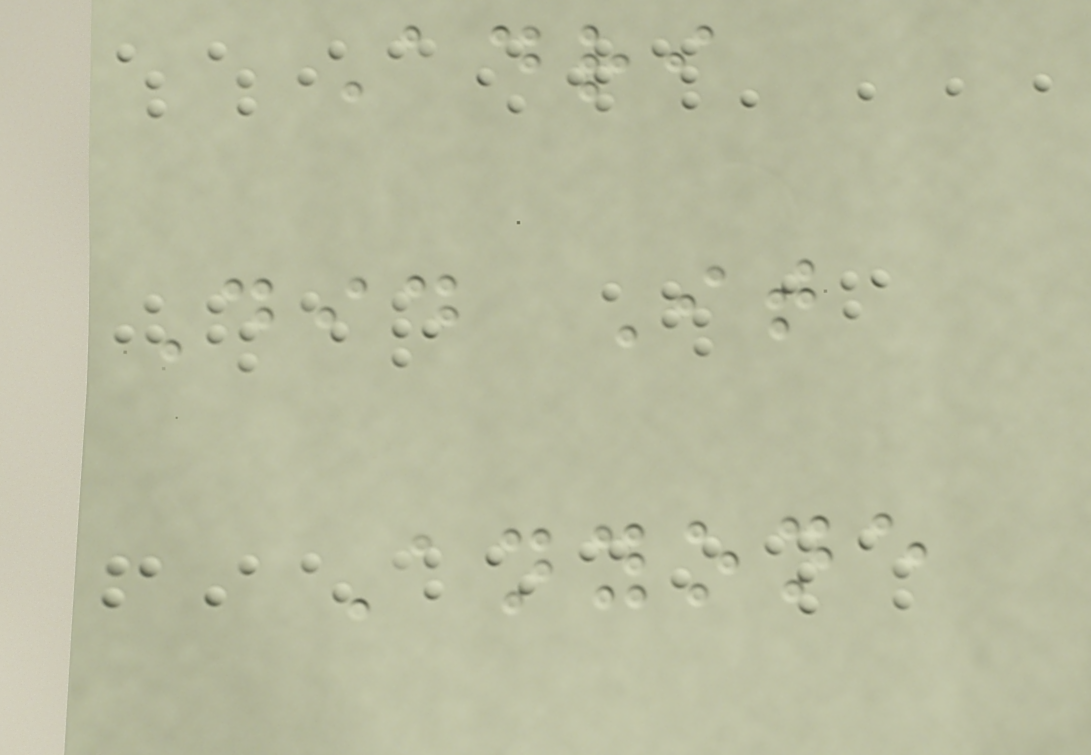Adri
Did It
Anyone
